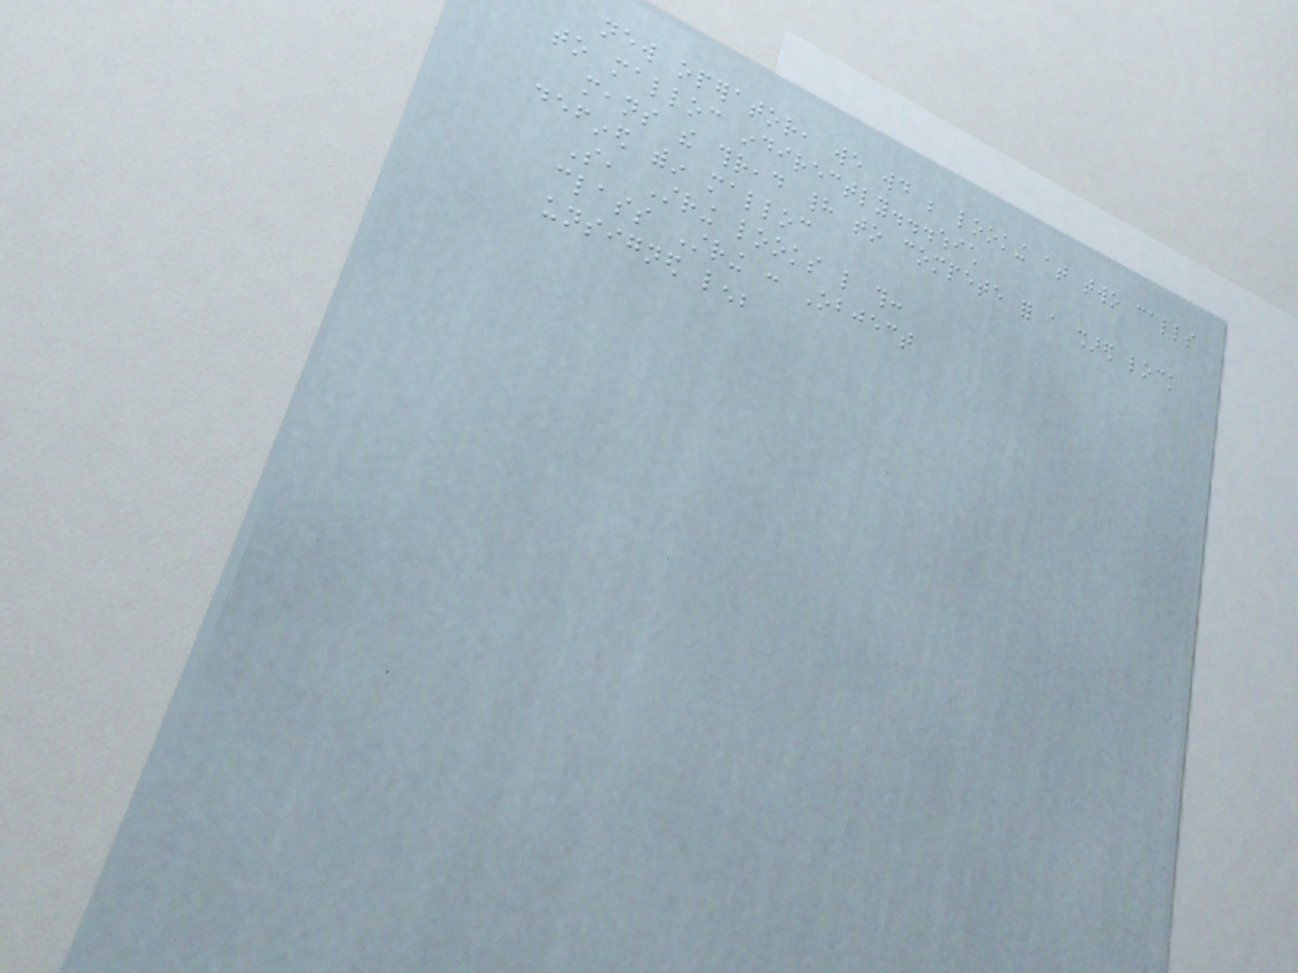new operator, we would be looking at two calls
to malloc indirectly...which
means the thread had to compete for a shared lock
defined within malloc
So, String looks like this:
class String : Object
unsigned len;
